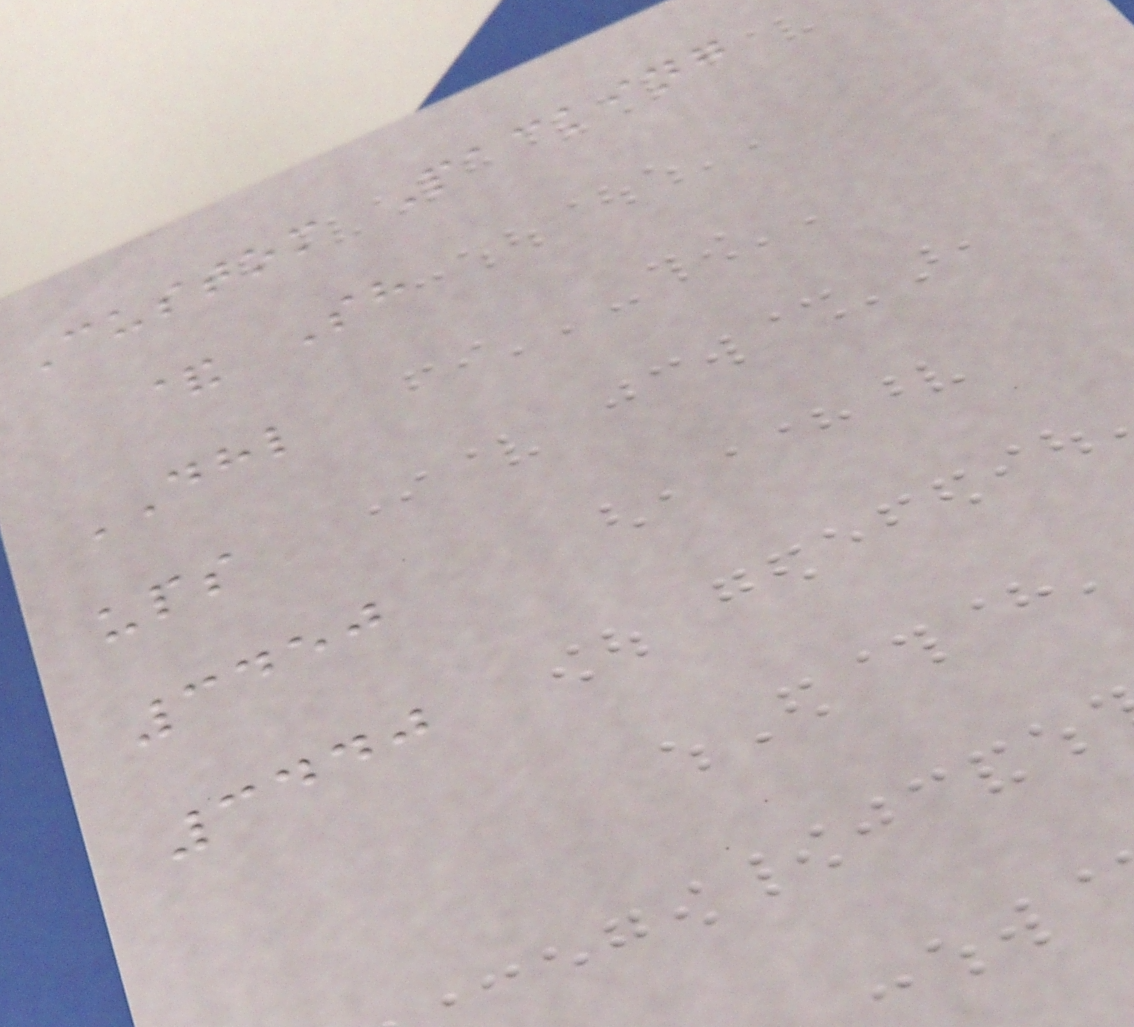Custom Packing
& Sh
DHL
ups
3450
3440
